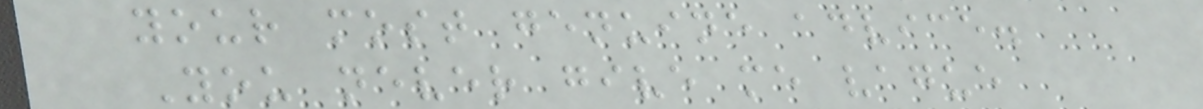your most genuine advice.
You never give me vague
